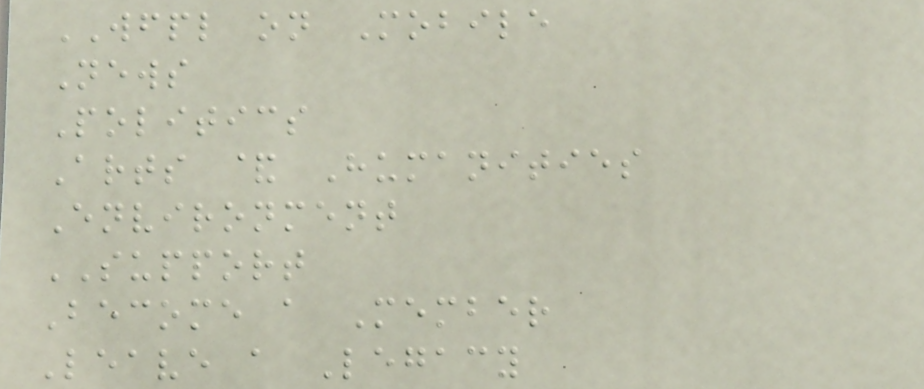WFPL on Mobile
News
Politics
Arts & Humanities
Environment
SUPPORT
Become a Member
Leave a Legacy
